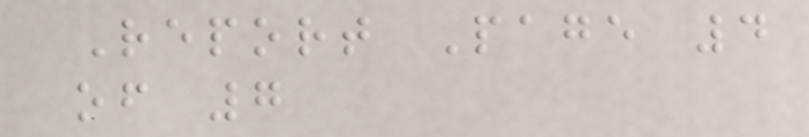Report Page 4
of 7
